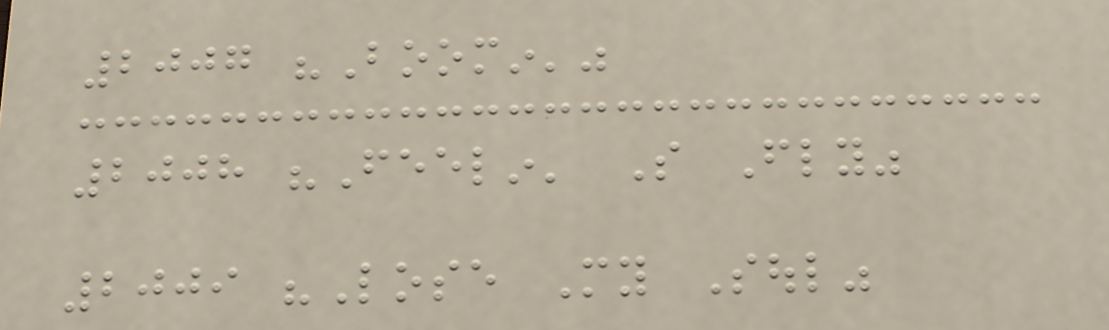2007 "Boomin'"
2008 "Feelin' So Fly"
2009 "Lose My Soul"
